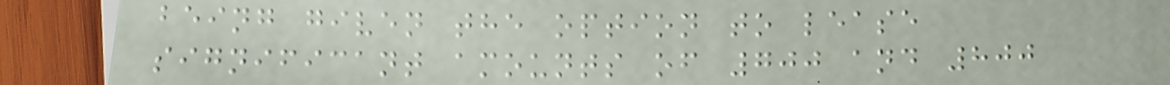being given the option to lease
significant amounts of 700 and 800
